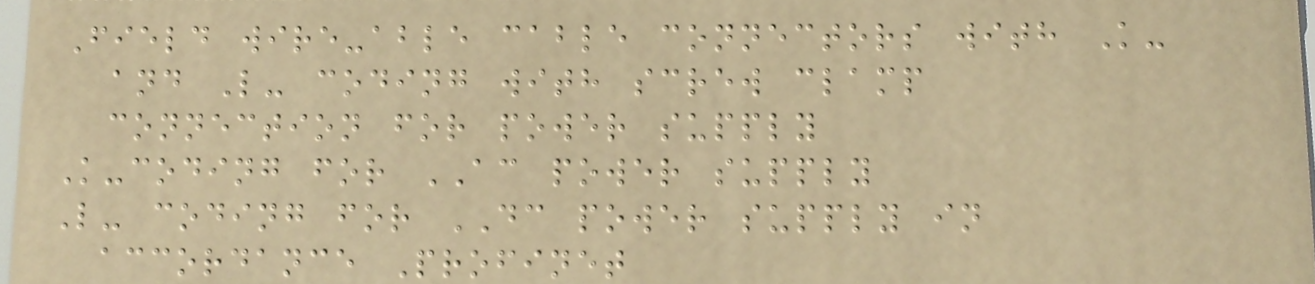Field wire-able cable connectors with K-
and L- coding with screw clamp
connection for power supply
K-coding for AC power supply
L- coding for DC power supply in
accordance Profinet
